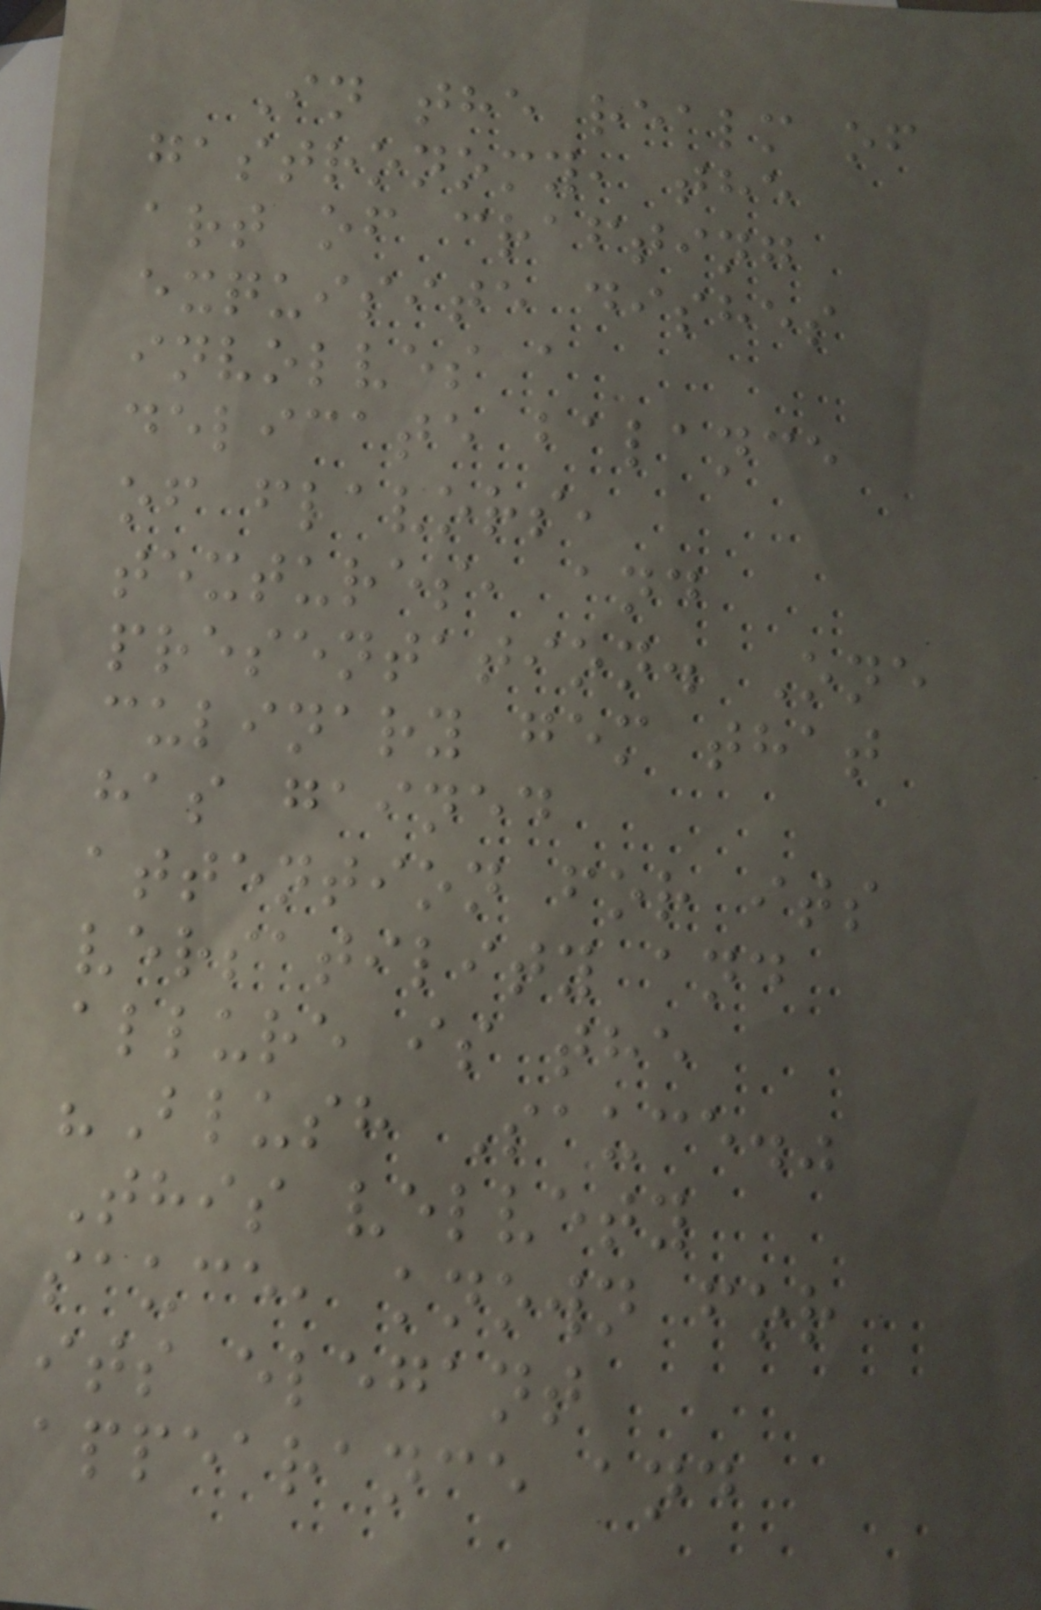In the realm of
gastronomy, the
art of crafting
exquisite dishes
involves a
delicate balance
of flavors,
textures, and
presentation. One
culinary gem that
has gained
attention for its
versatility and
allure is the
"Blush Sauce."
This velvety
sauce, known for
its elegant
appearance and
